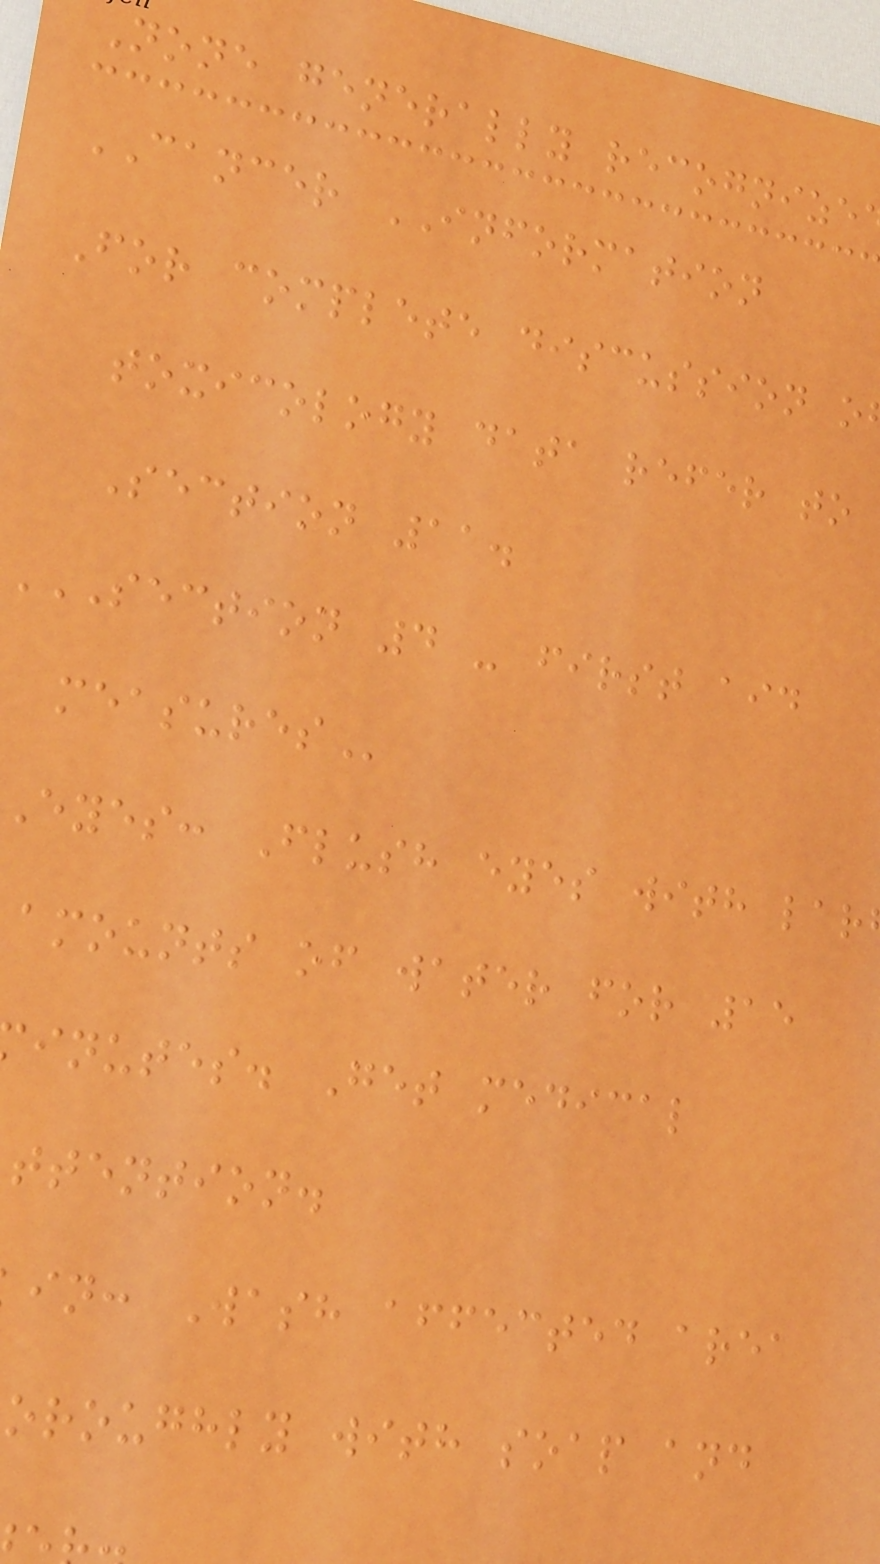None generally recognize
CANCER INFORMATION
For complete discussion o
toxicology data refer to
Section 11.
SECTION 4 - FIRST AID
eyes: Flush eyes with lar
amounts of water for 15
inutes. Get medical
ttention.
in: Wash affected area
oroughly with soap and
